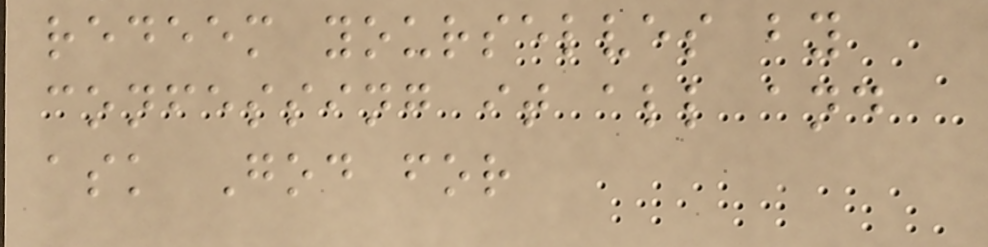redeem yourselves by
confessing it all and
ask God for
